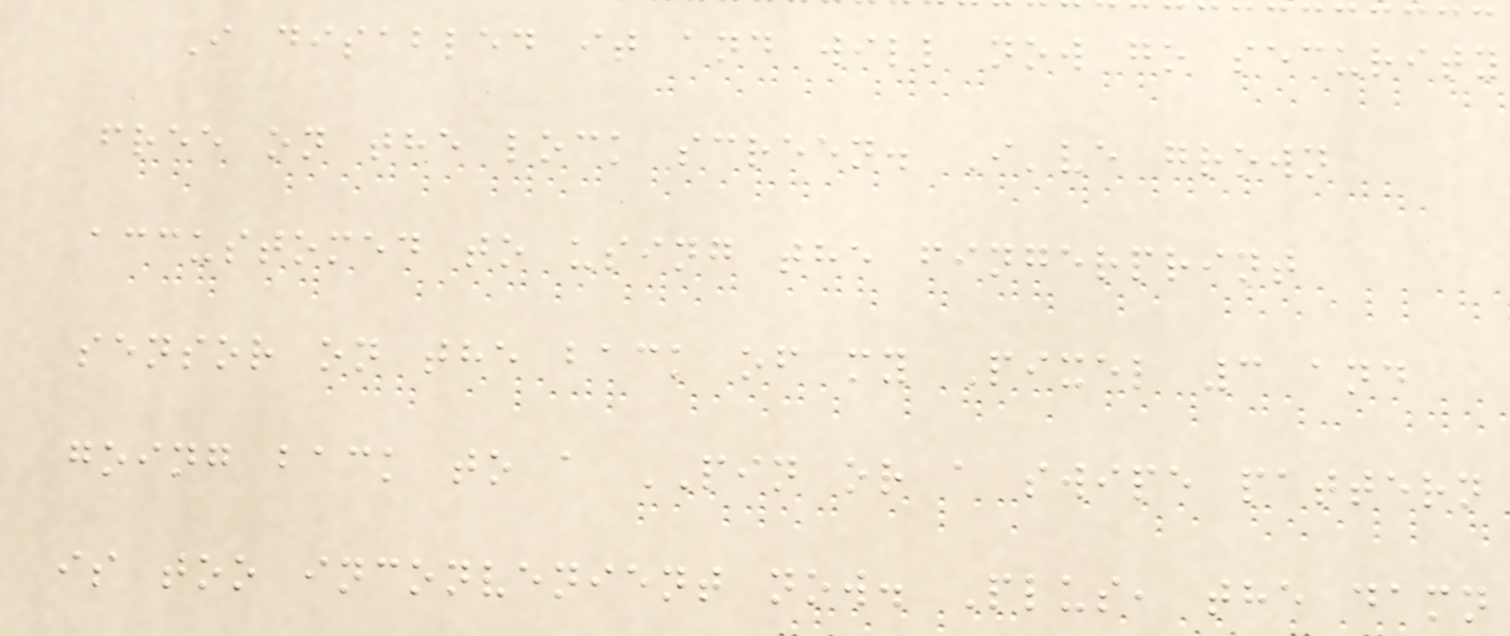I disabled it and will now go security
free on the lock screen. I've grown
accustomed to using the fingerprint
sensor on the back of my Pixel 3 and
going back to a PIN or a swipe pattern
is too inconvenient now. Plus, the damn
